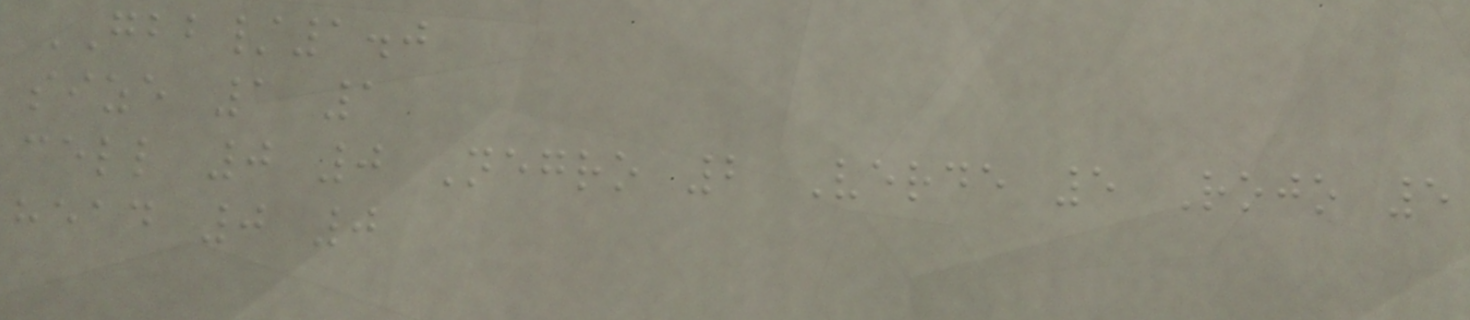GBB/1.0
size 1 1
cell 0 0 Negro 2 Verde 5 Rojo 5
head 0 0
